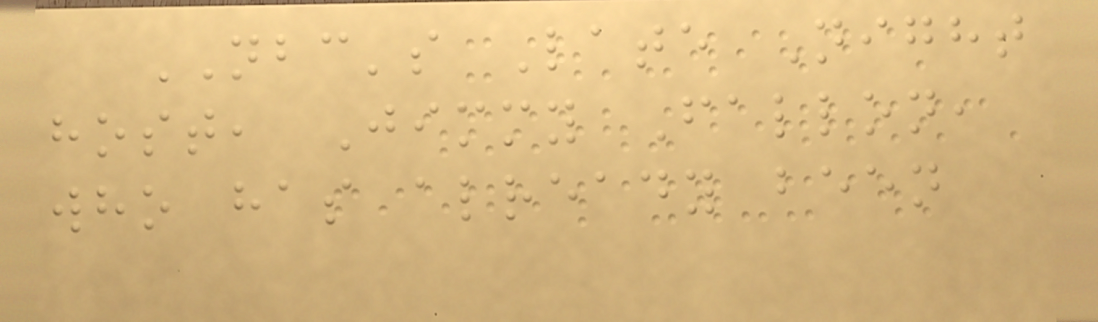NBC's Late Night
host, Jimmy Fallon,
who has already been
